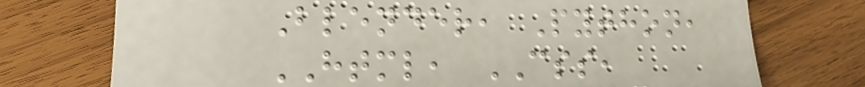Blender, Python,
HTML, CSS,
